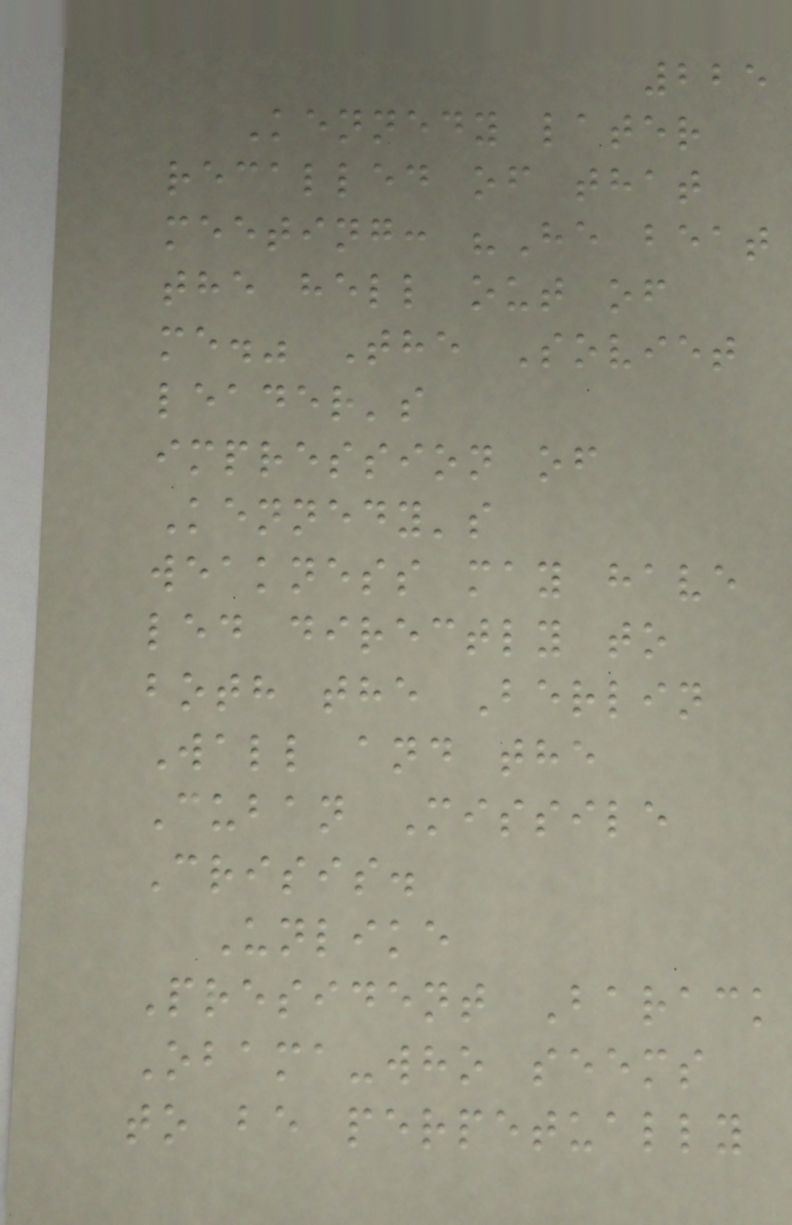225
Kennedy later
recalled of that
meeting: "He beat
the hell out of
me." The Soviet
leader's
impression of
Kennedy's
weakness may have
led directly to
both the Berlin
Wall and the
Cuban Missile
Crisis.
Unlike
President Barack
Obama-who seems
to be perpetually
